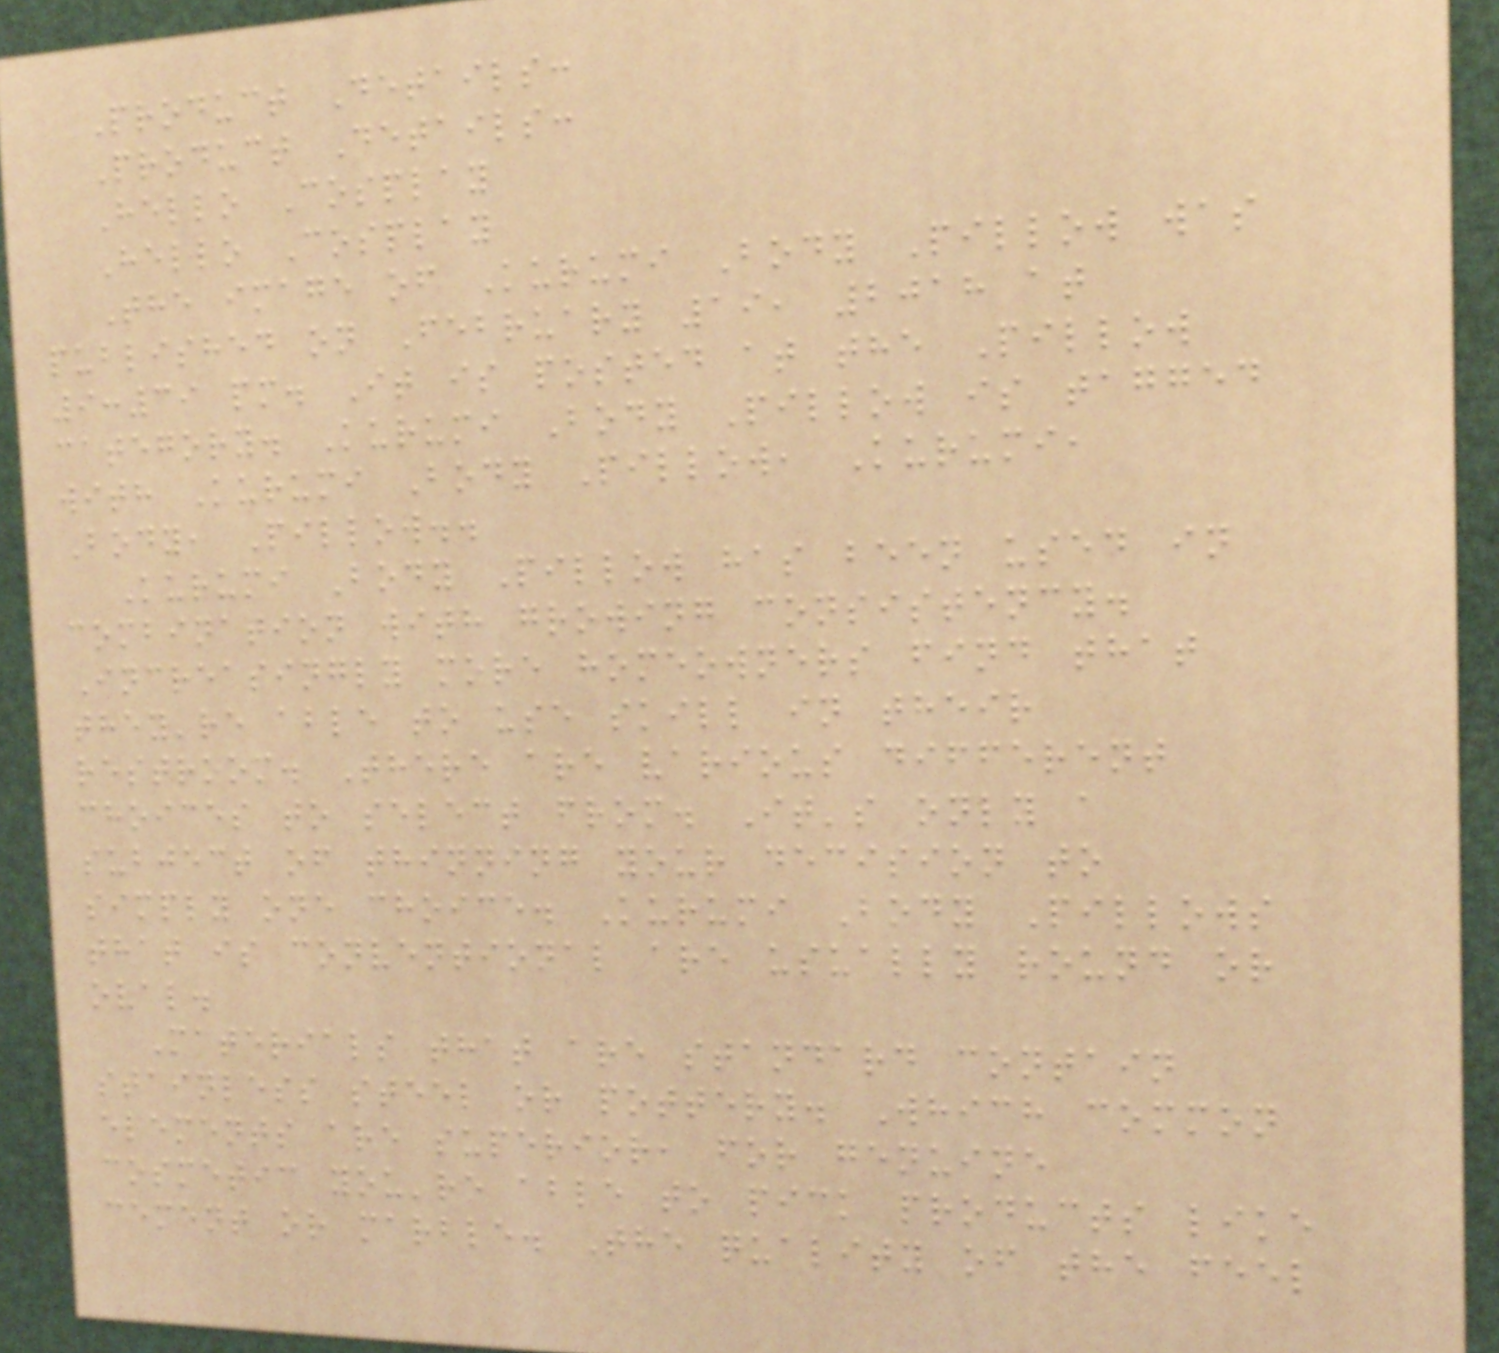Product Details:
Product Details:
Hello Cosplay
Hello Cosplay
The image of Kurumi Body Pillow was
published on February 19, 2018 at
9:39 pm. It is posted at the Pillow
category. Kurumi Body Pillow is tagged
with Kurumi Body Pillow, Kurumi,
Body, Pillow..
Kurumi Body Pillow has been used in
combination with growing consistency.
Increasingly more homeowners find that
they're able to use skill in their
restroom. There are various different
choices to select from. It's only a
subject of thinning your decision to
simply one choice. Kurumi Body Pillows
that is conventional are usually round or
oval.
Materials that are standard contain
stainless steel or pottery. Which common
elements are superior, for genuine
cosmetic you're able to pick products like
cement or marble. The quality of the feel
